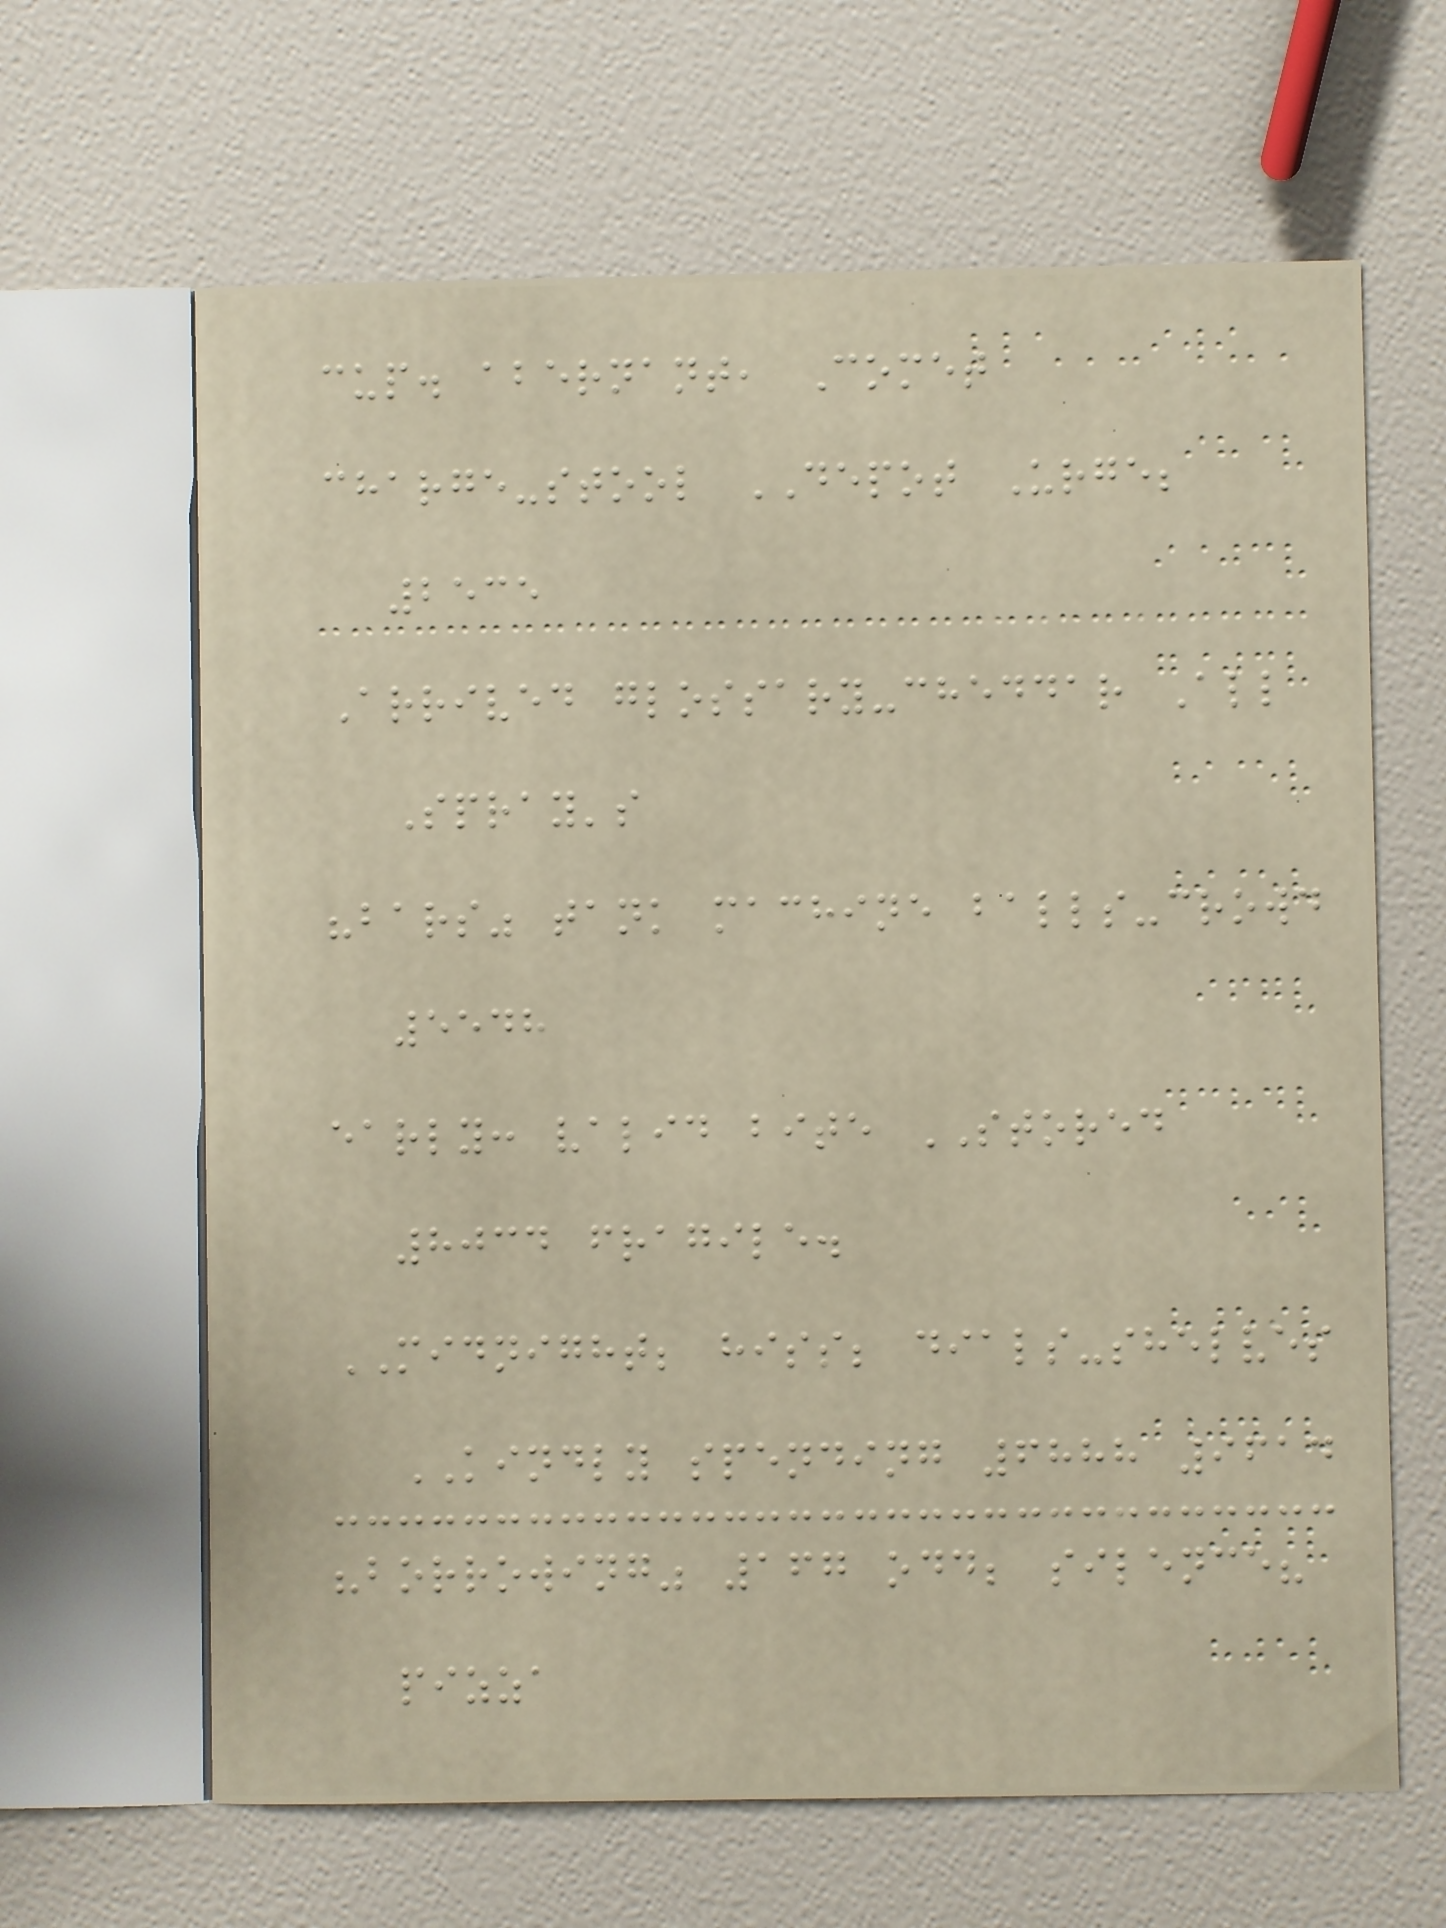cup. abernant, Comet
charge-stool DEPOT Urge;
2535
Arrived glossary-cheddar All
Spray's
"bars" tank machine balls-crowd
5548
early: valid bite STORED
8034 fragile.
MIDNIGHT; hiss; dials-shelves
KINDLY spending 6888 9614
"borrowing" 167 odd; silence?
pizza
